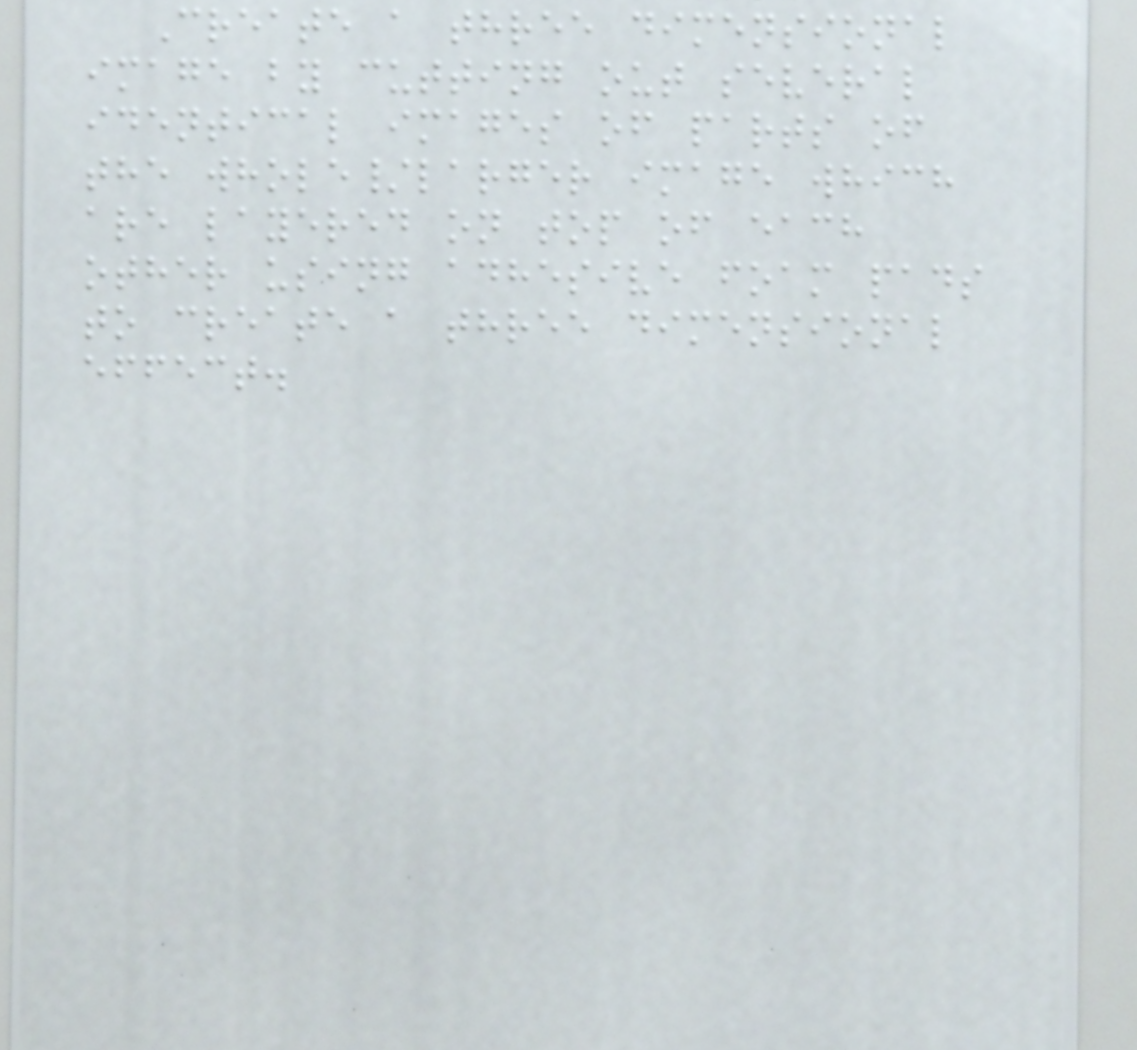Create a three dimensional
image by cutting out several
identical images of parts of
the whole/larger image which
are layered on top of each
other using adhesive foam pads
to create a three dimensional
effect.
